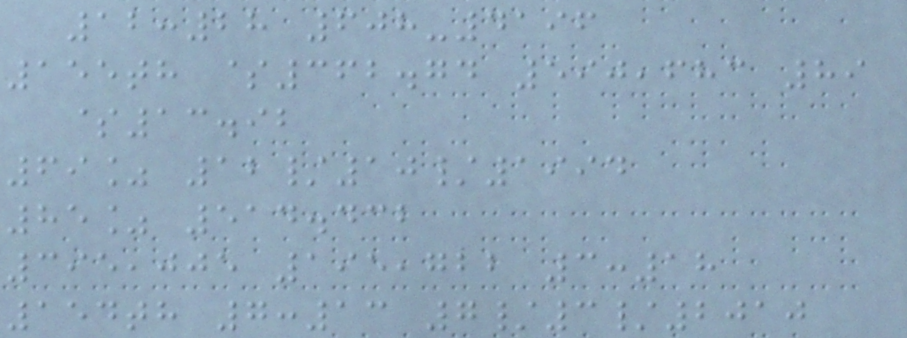12:28 608-4196
155th $362.74 590,683 89
$13.92
69% 12/10/1994
85% 514.432
395,005 195,722 3:18
154th 7:13 7/3/2010
